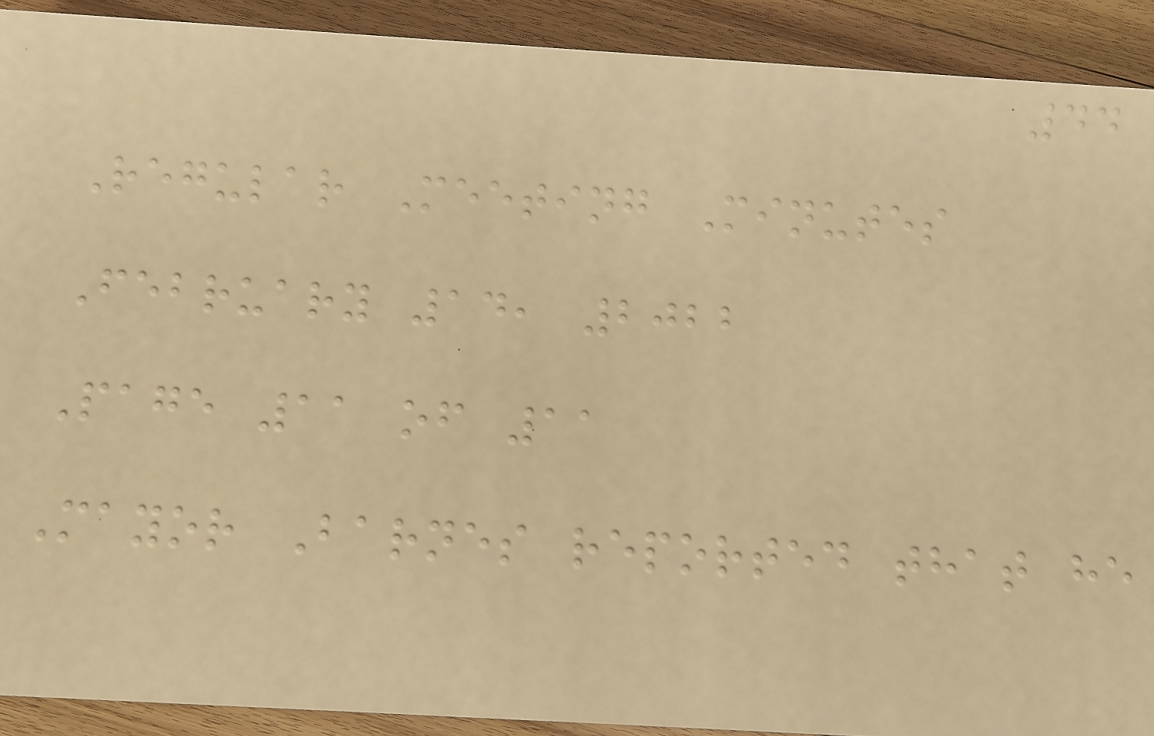44
Regular Meeting Minutes
February 14, 2022
Page 11 of 11
Mayor Barnes reported that he
